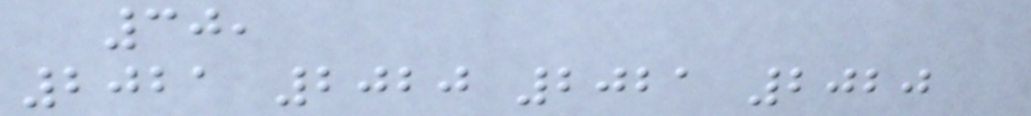30,
2021 2020 2021 2020
